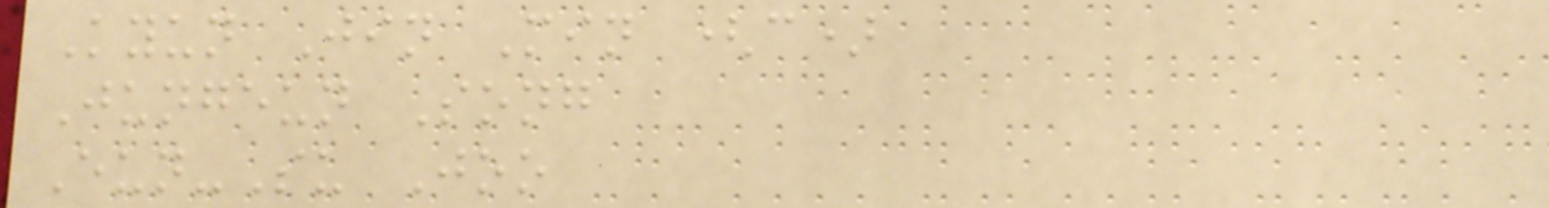Kyun Jin Min (c)
Jungeun Song
Eun-Su Joo
